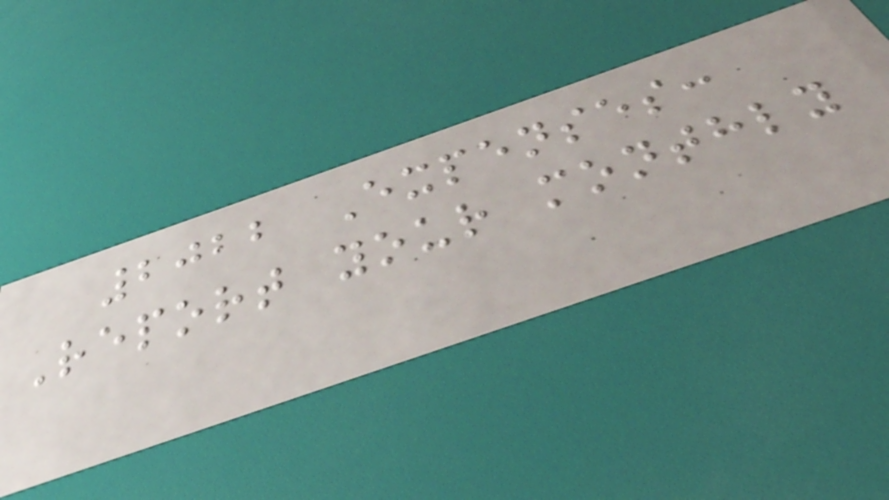2022 Expenses:
Report your monthly
